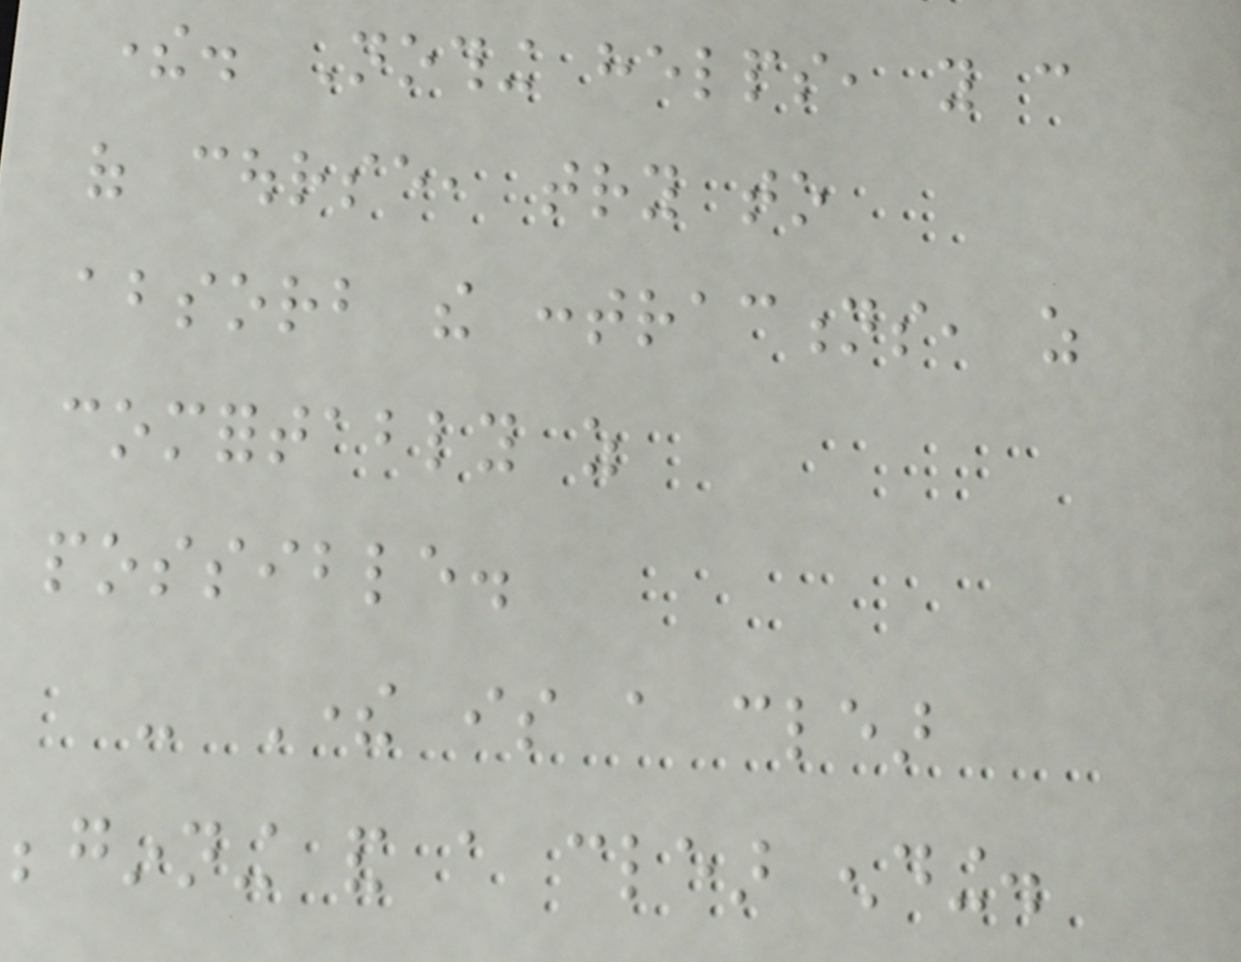there. Nothing helps, you can
of course, try to
absorb the contractions, as
comfortably as
possible.
- There is a clear
beginning and a clear ending.
